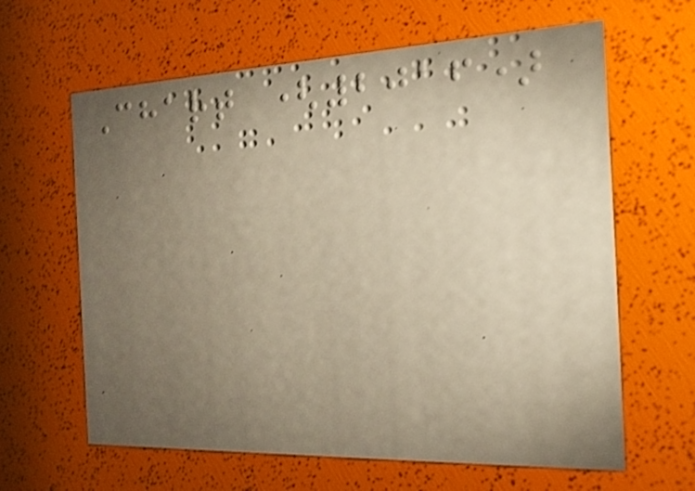Chart (2016)
